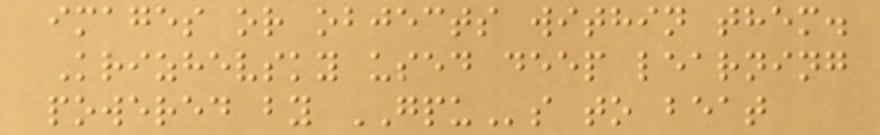images or objects within them.
Krizhevsky used deep learning
powered by GPUs to beat
